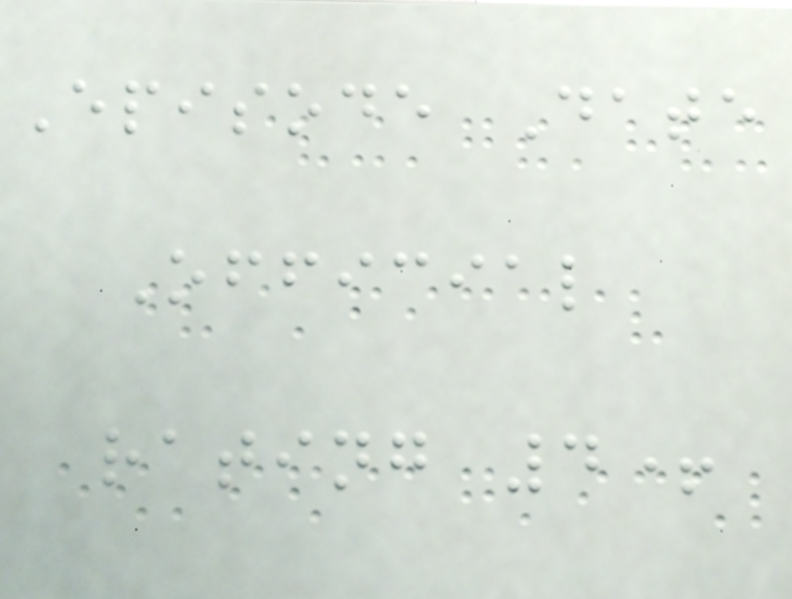Episode Date
Official
rating 4+
